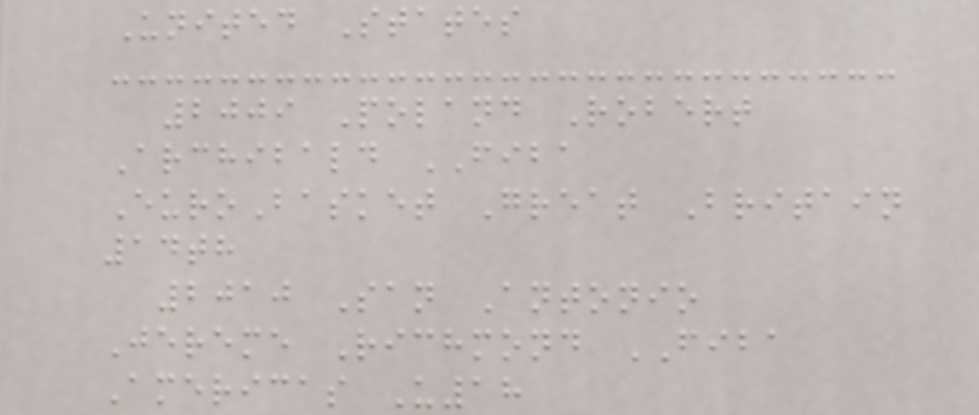United States
2009 Poland Robert
Archibald FIBA
EuroBasket Great Britain
14th
2010 San Antonio
Jereme Richmond FIBA
Americas U18
